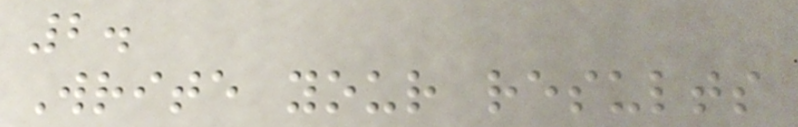2.
Write your results
